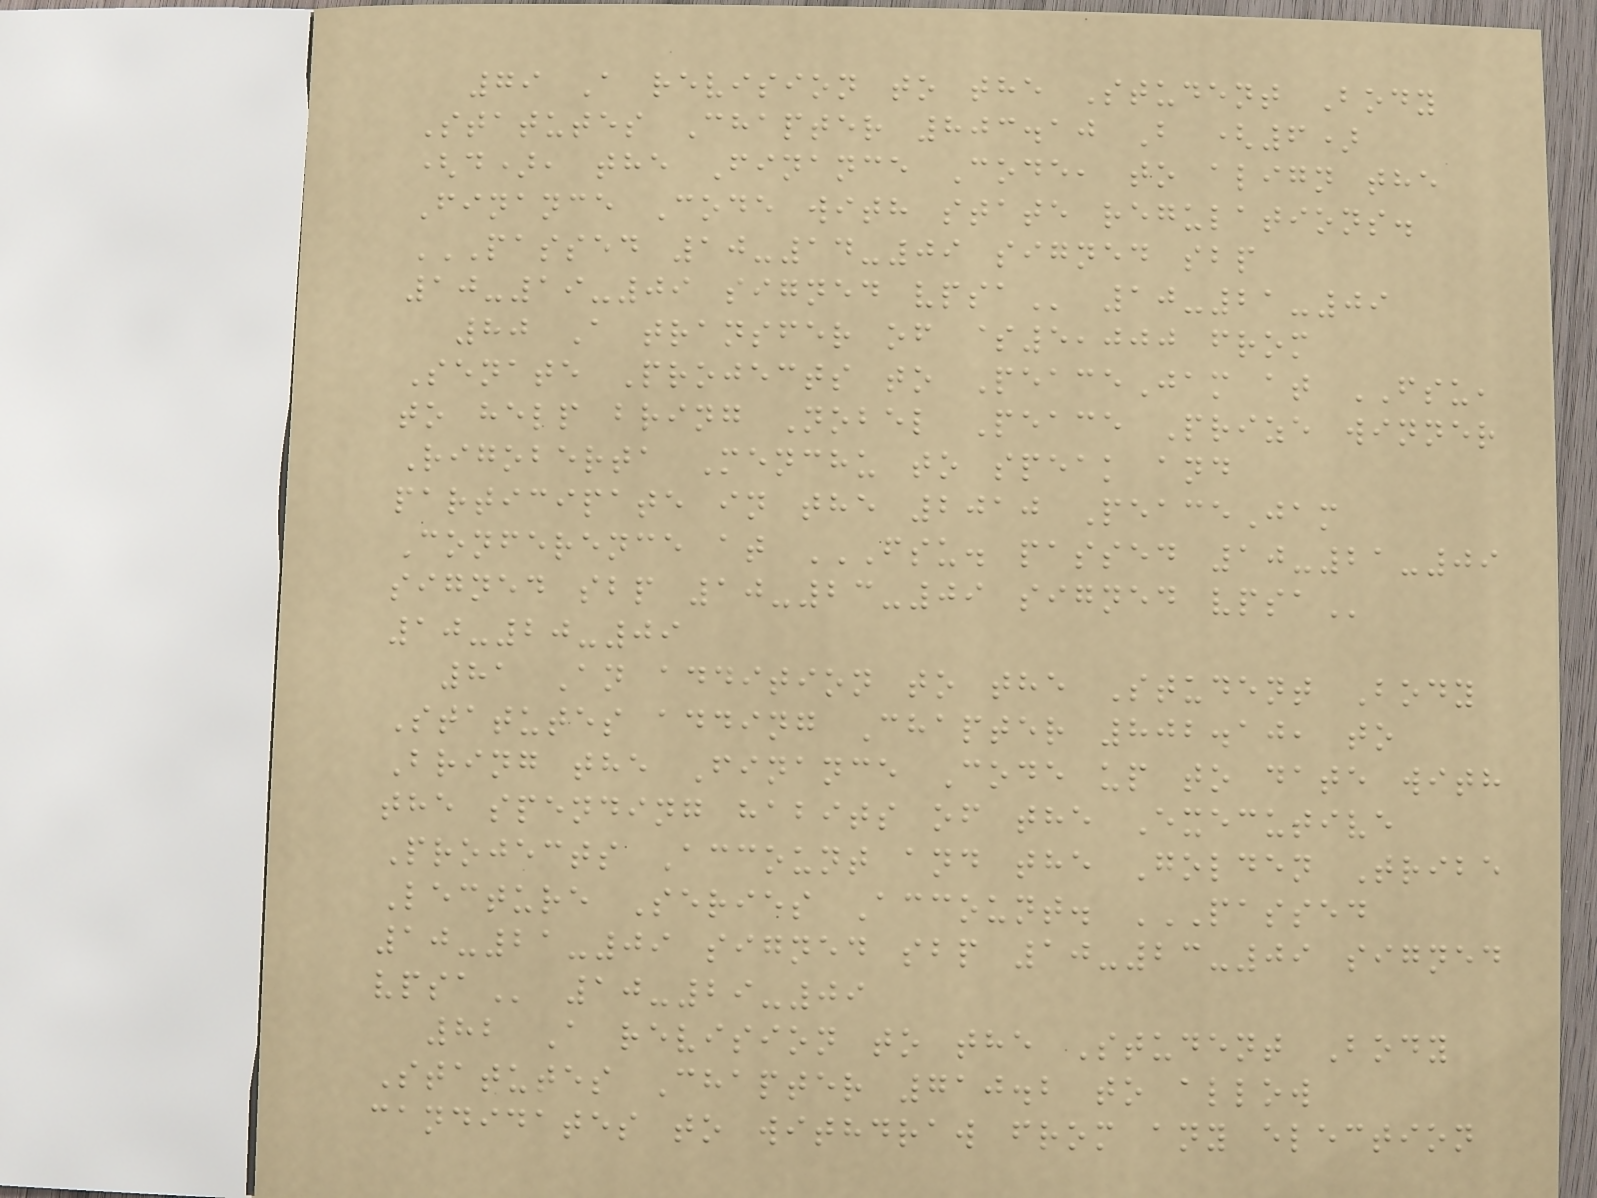79 A revision to the Student Body
Statutes Chapter 803.10 B (6)
(d), the Finance Code, to align the
Finance Code with state regulations.
PASSED 10-14-09 SIGNED SBP
10-19-09 SIGNED VPSA 10-21-09
80 A transfer of $5,000 from
Senate Projects to PeaceJam at FSU,
to help bring Nobel Peace Prize winner
Rigoberta Menchu to speak and
participate in the 2010 PeaceJam
Conference at FSU. PASSED 10-21-09
SIGNED SBP 10-23-09 SIGNED VPSA
10-20-09
81 An addition to the Student Body
Statutes adding Chapter 802.10, to
Bring the Finance Code up to date with
the spending habits of the Executive
Projects Account and the Golden Tribe
Lecture Series Account. PASSED
10-21-09 SIGNED SBP 10-23-09 SIGNED
VPSA 10-29-09
82 A revision to the Student Body
Statutes Chapter 710.2 to allow
candidates to withdraw from any election
